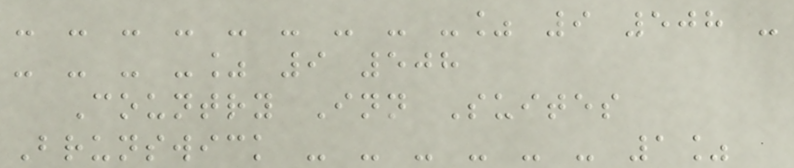- - - - - - - - -% 9 508 -
- - - -% 9 508
Country Inn Suites
Brunswick - - - - - - 1%
